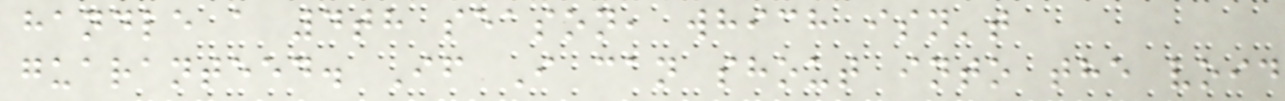handle a 4th season, which isn't
guaranteed. If I can shout into the void
